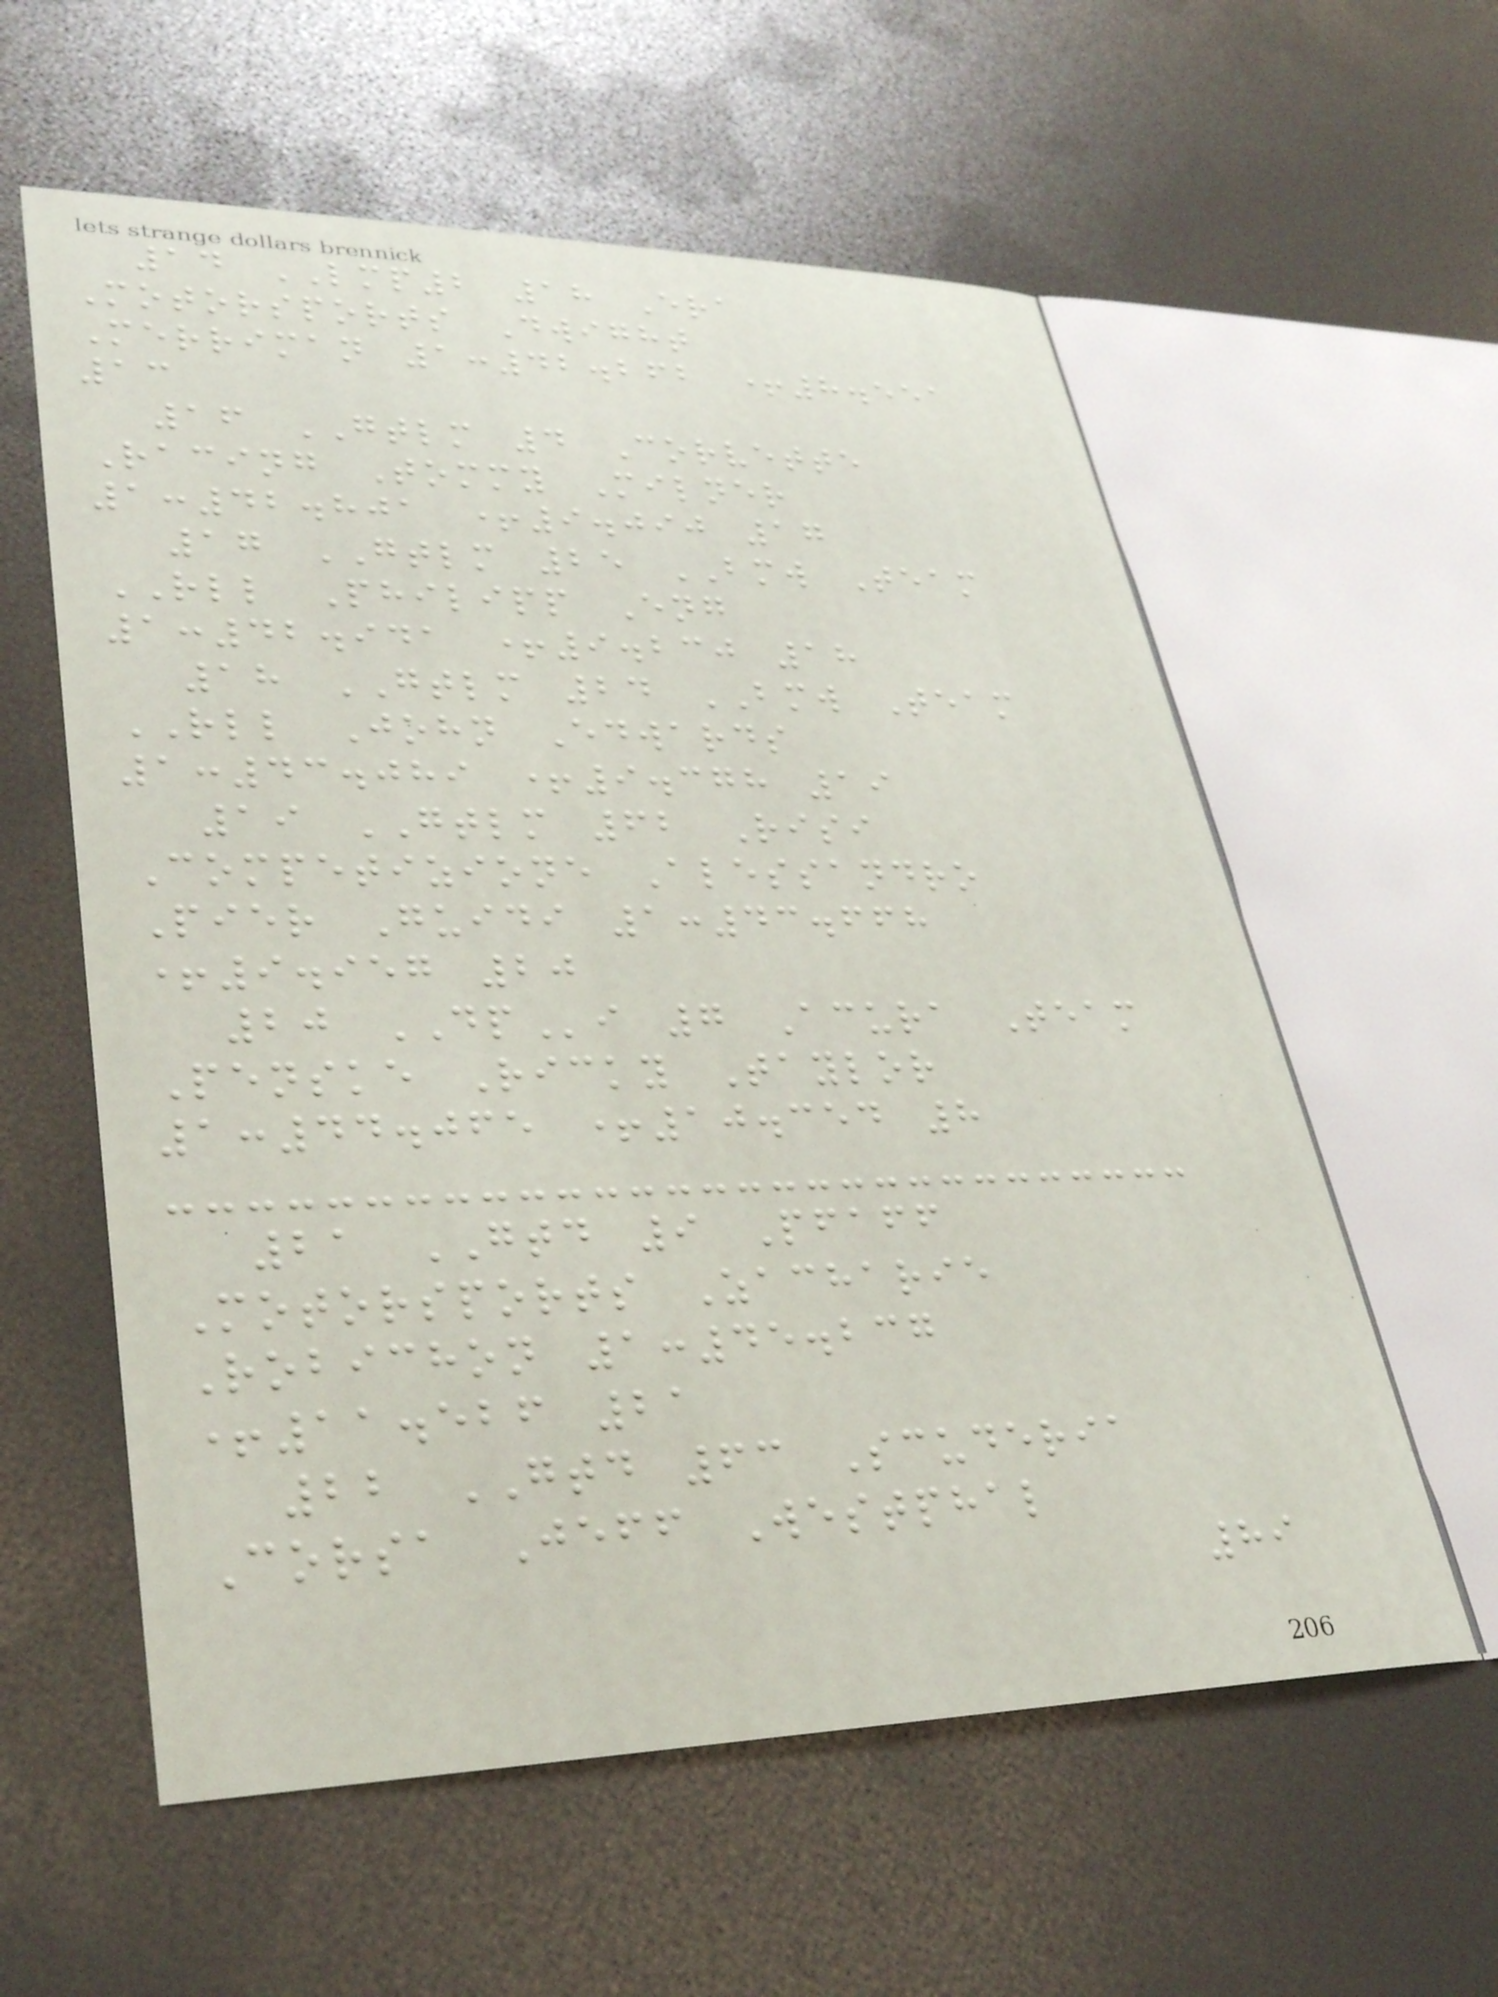14 LMP2 18 Era
Motorsports Dwight
Merriman 1:42.262 +8.551
13
16 GTLM 4 Corvette
Racing Tommy Milner
1:42.801 +9.090 17
17 GTLM 25 BMW Team
RLL Philipp Eng
1:42.941 +9.230 18
18 GTLM 24 BMW Team
RLL John Edwards
1:43.089 +9.378 19
19 GTLM 62 Risi
Competizione Alessandro
Pier Guidi 1:43.668
+9.957 20
20 DPi 7 Acura Team
Penske Ricky Taylor
1:44.065 +10.354 8
21 GTD 9 Pfaff
Motorsports Zacharie
Robichon 1:45.237
+11.526 21
22 GTD 63 Scuderia
Corsa Jeff Westphal
89
